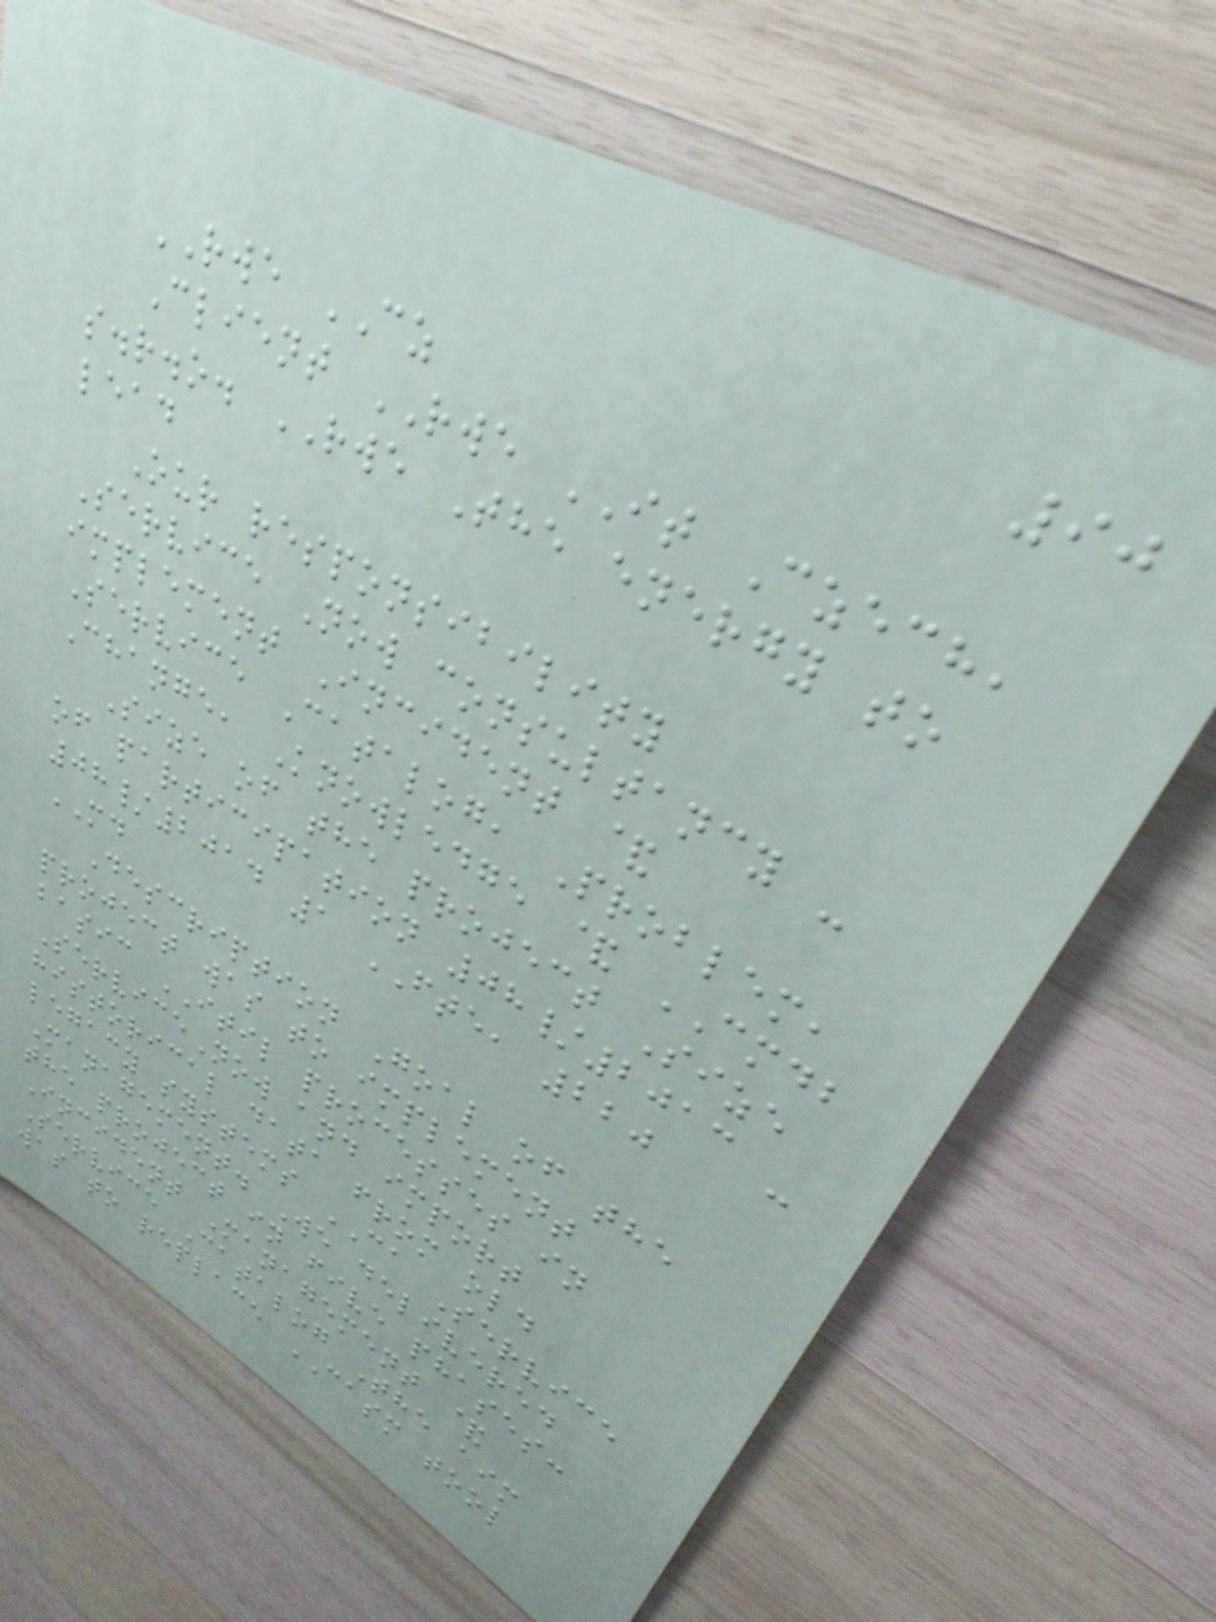90
RWE CZ
Client RWE IT Czech,
s.r.o. RWE The energy to
lead
Our responsibility
Service Now consultancy -
implement Incident &
Service Catalog, Problem,
Change, Knowledge & CMDB
Size of the project Size
of participation 08/2013 -
08/2014 1 FTE, 220
MD
Description Goal of the
project was to implement
basic ITIL processes in
ServiceNow and import
historical data from old
legacy systems CA Service
Management. We delivered
the project in five phases:
Incident Management &
Service Catalog The aim
was to replace CASM tool
